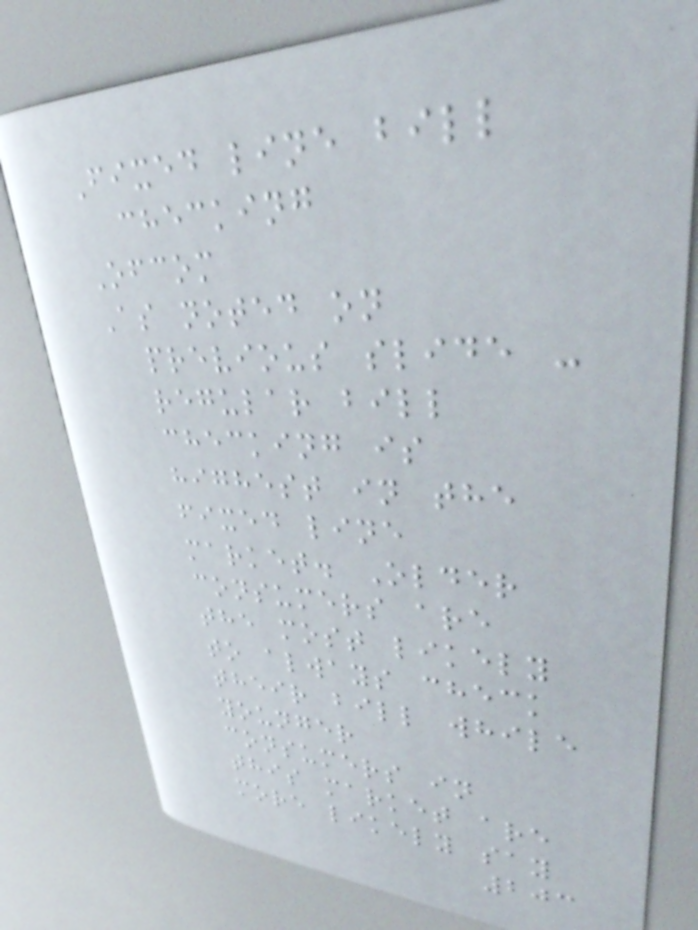Fixed line bill
checking
Ofcom
As noted on
previous slide -
regular bill
checking is
highest in the
fixed line
market. Older
consumers are
the most likely
to always check
their bill while
younger
consumers in
this market are
more likely say
203
